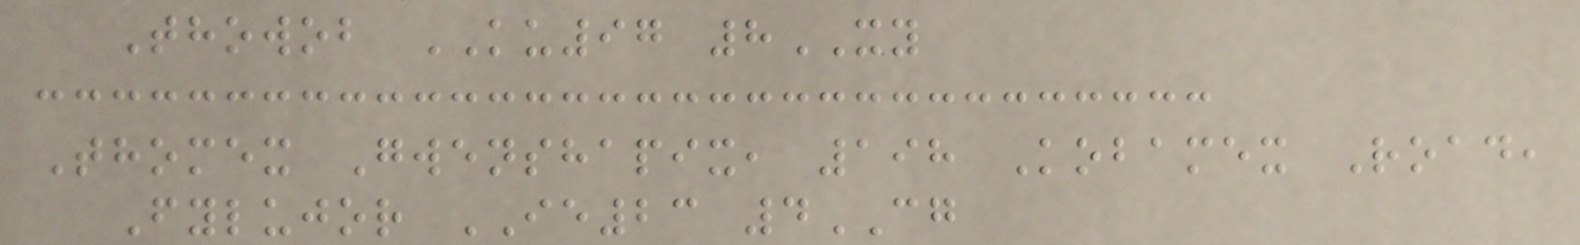Thowob KU97 8XY
Thomex Gwenshapix, 198 Kobamex Road,
Fylujor IE23 4CG
